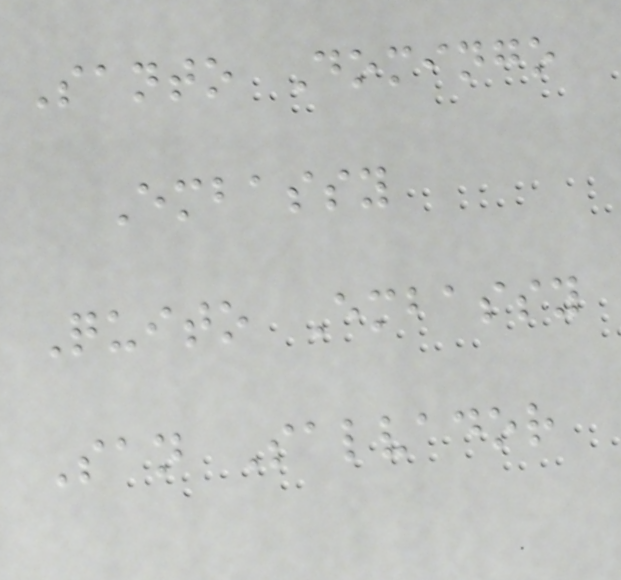Santo Domingo
Embassy
Quito Embassy
San Salvador
